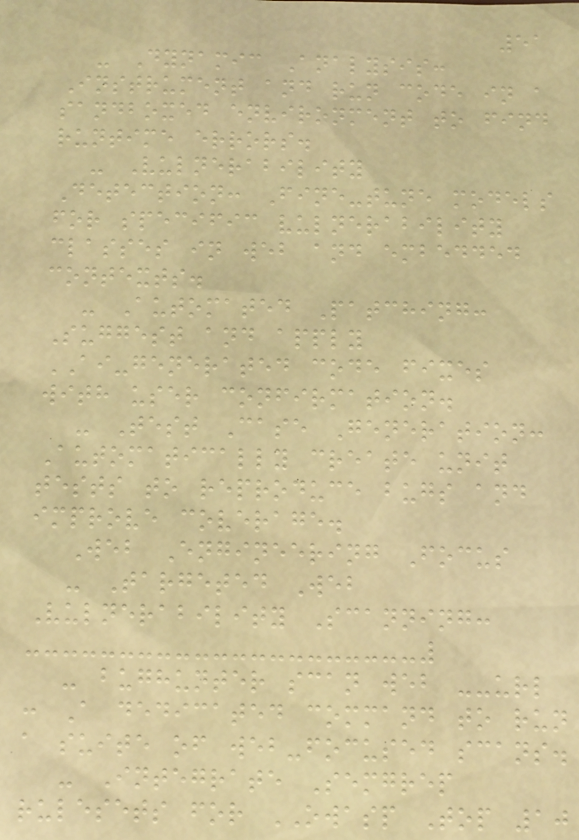51
- Dynamic Analysis:
Instrument and run code in a
sandboxed environment to find
runtime errors.
- Vulnerability
Detection: Fine-tune models
for specific vulnerability
classes in web and embedded
contexts.
- Automated Patching:
Suggest and apply
AI-generated code fixes
with user confirmation.
- Test Case Generation:
Automatically create unit
tests to reproduce bugs and
improve coverage.
Web Engineering Focus
- Targeted Web
Vulnerability Scanning:
- bughunter scan web --url
: A dedicated command to run
a suite of web-focused scans.
- Integrate Semgrep
rulesets for OWASP Top 10
